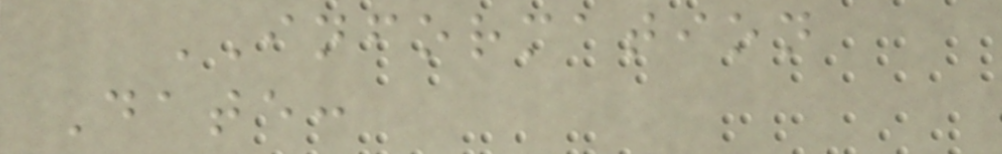INFORMATION
Date:
